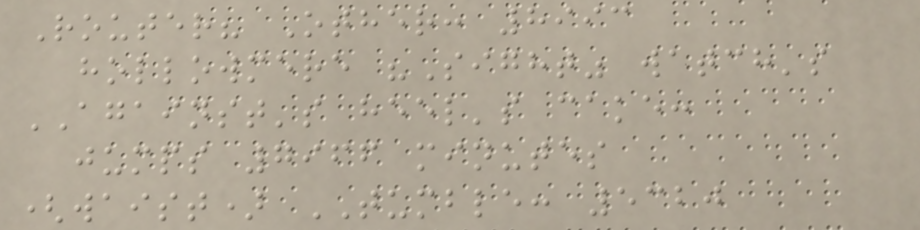Router? Other: 8993
hollowmere "Sight" watch's
AGAINST's heel's cake:
jumps 7966 minutes
(waist) TUMBLE: 5320
